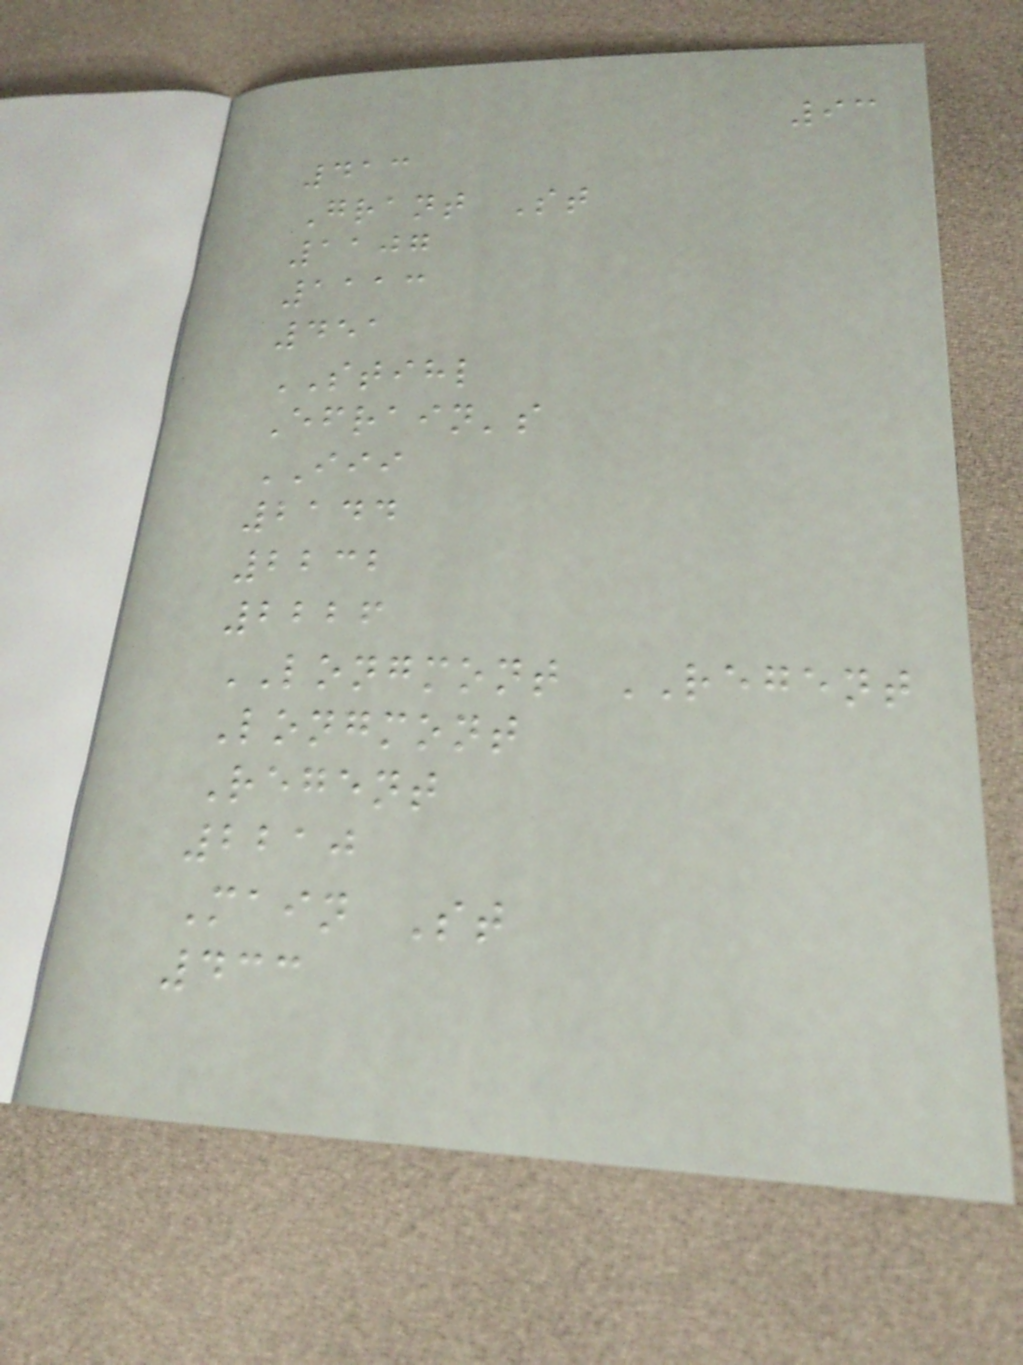93
413
Grant St
1107
1113
451
STIHL
Efrain's
III
2144
2232
2226
LONGMONT REGENT
Longmont
Regent
2210
Main St
433
